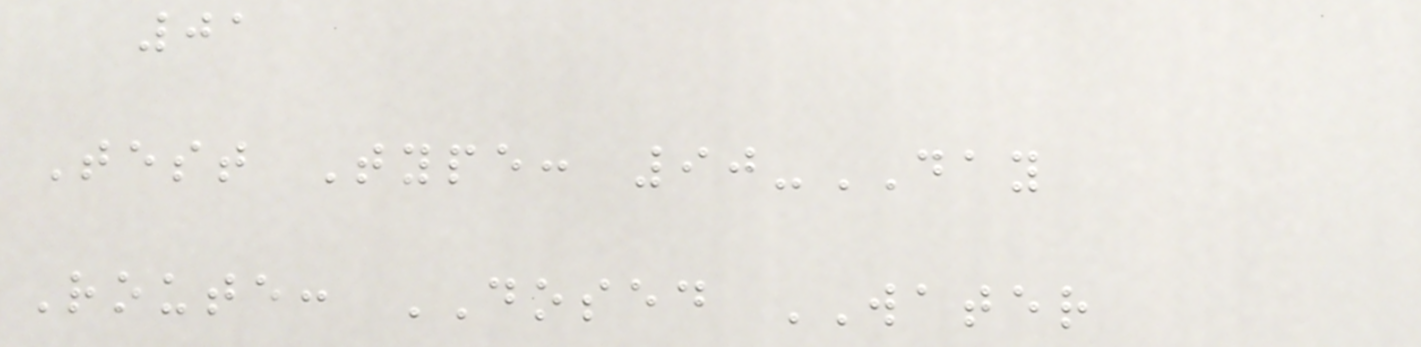01
Test Type: 90-DAY
Route: DOSED WATER
